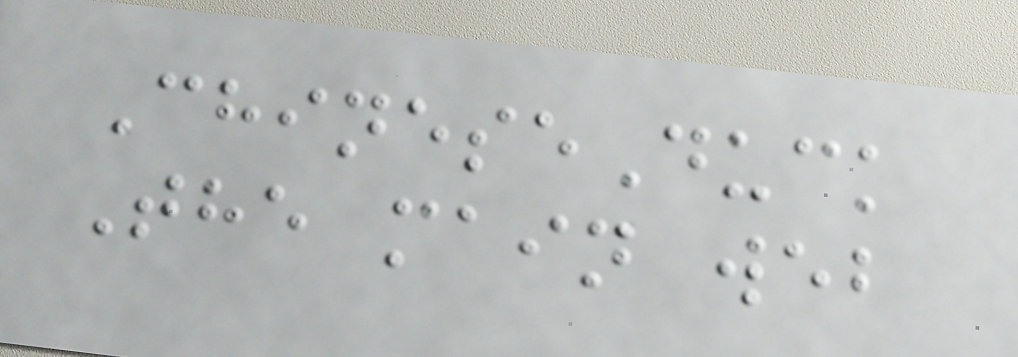ChineseDuck
The main web
